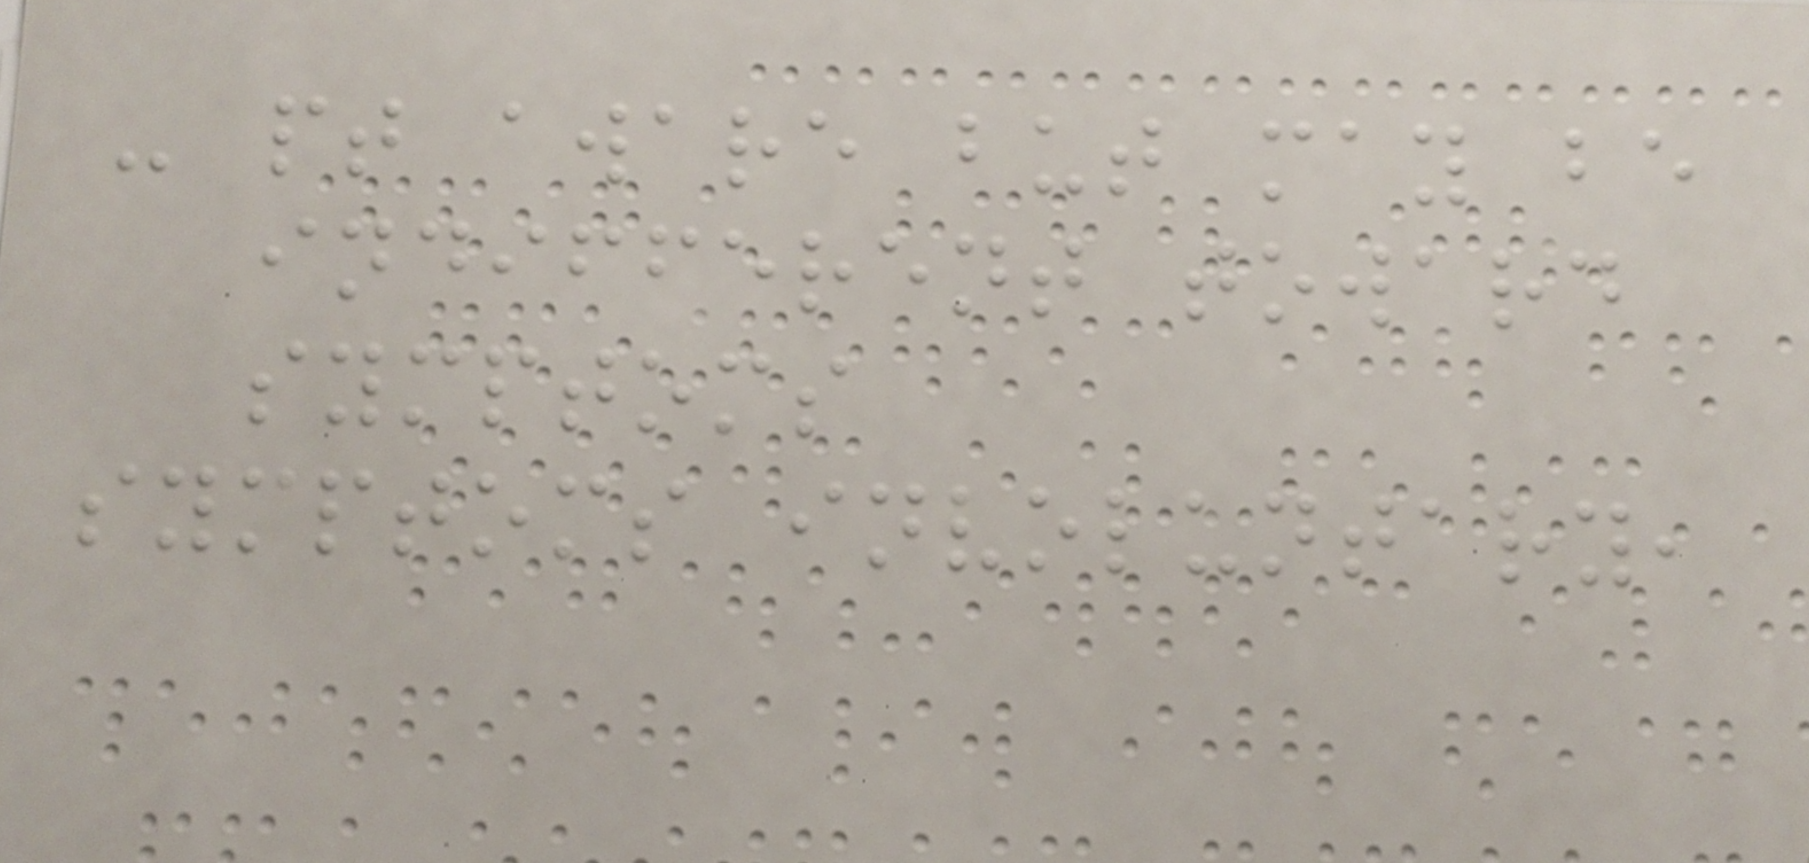- pt aware but may be
indifferent toward
symptoms
symptoms involuntary,
